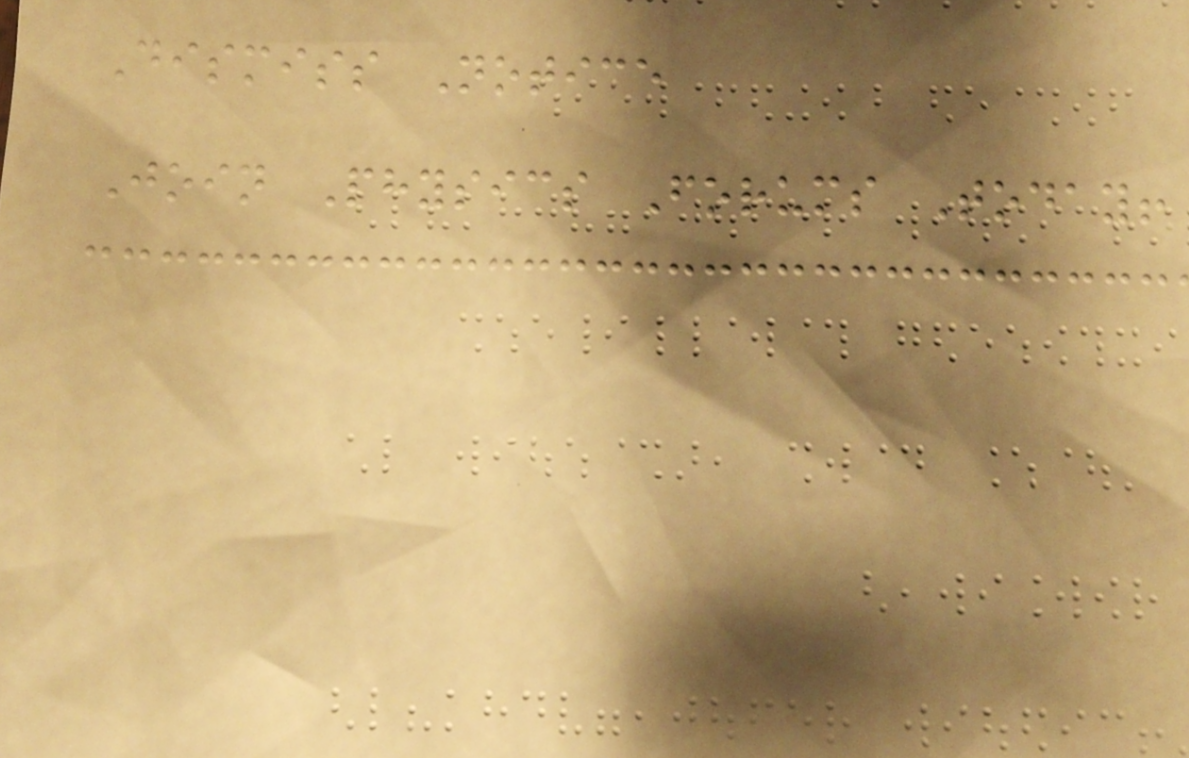Dismiss Notice
Join Physics Forums Today!
